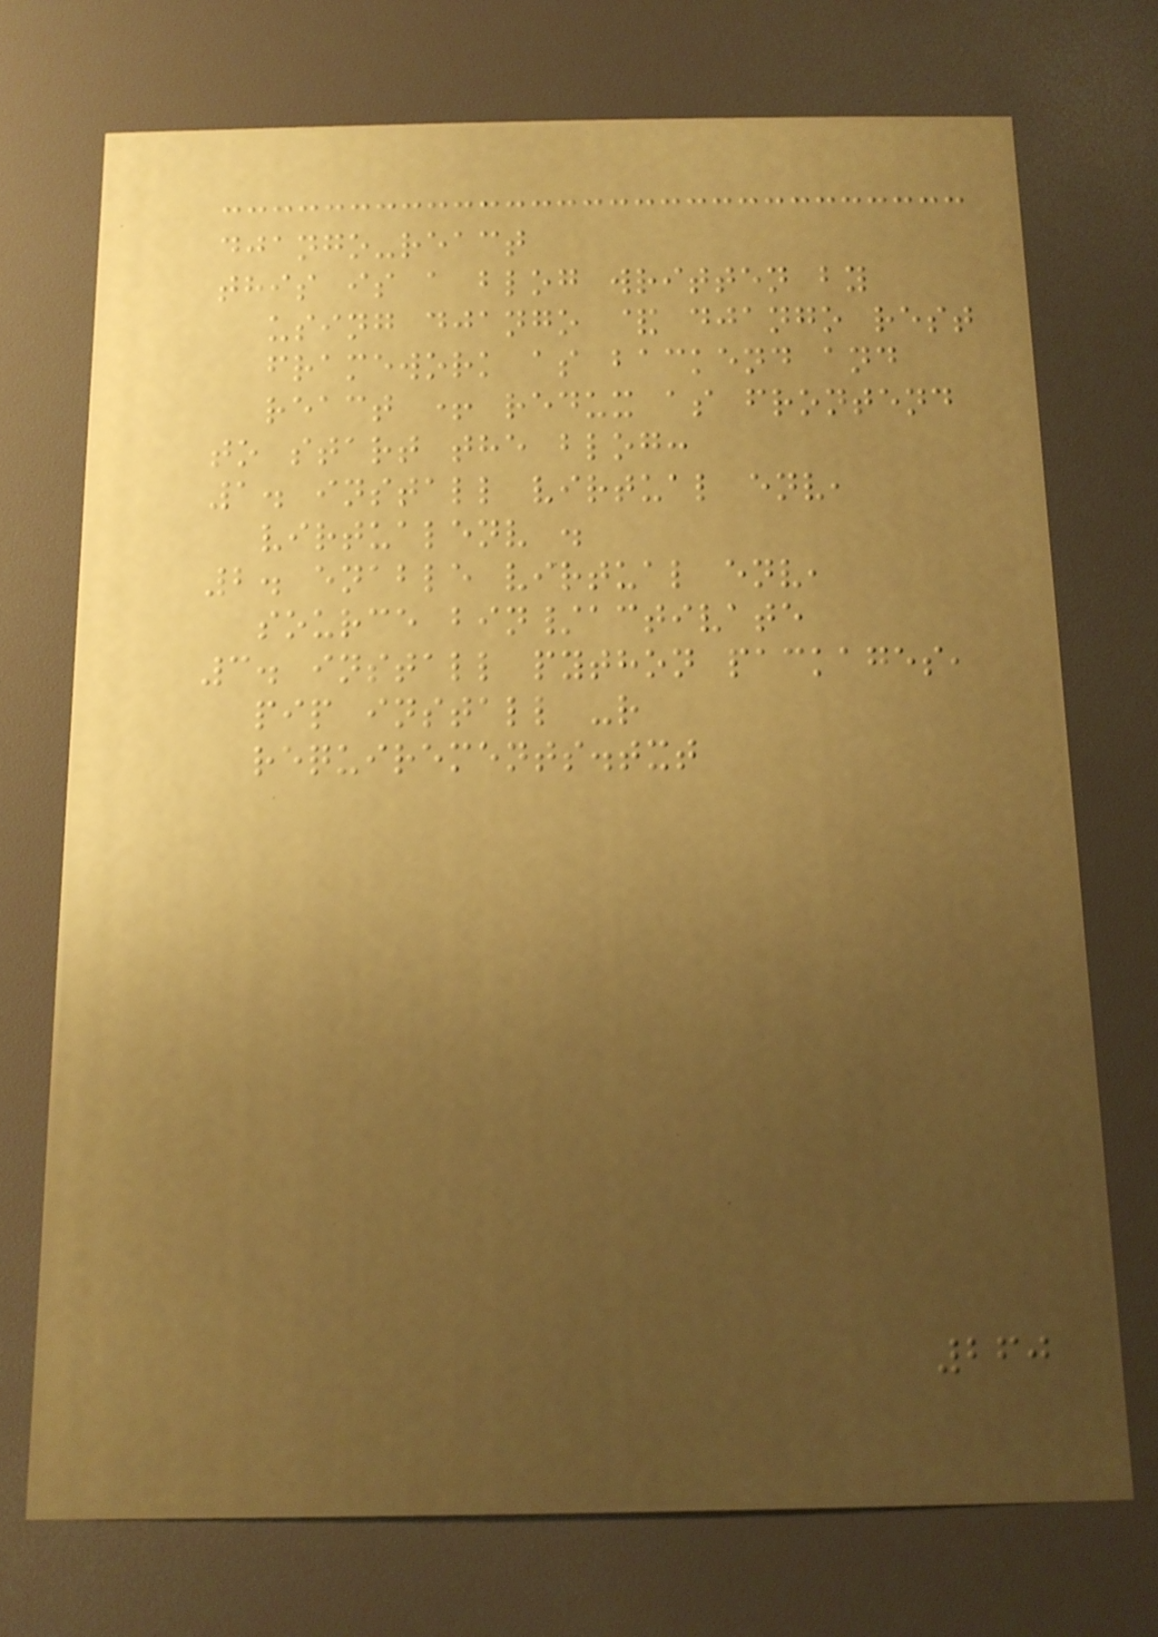django-react
this is a blog written by
using django & django rest
framework as backend and
react + redux as frontend
to start the blog:
1. install virtual env,
virtualenv .
2. enable virtual env,
source bin/activate
3. install python packages,
pip install -r
requirements.txt
260
